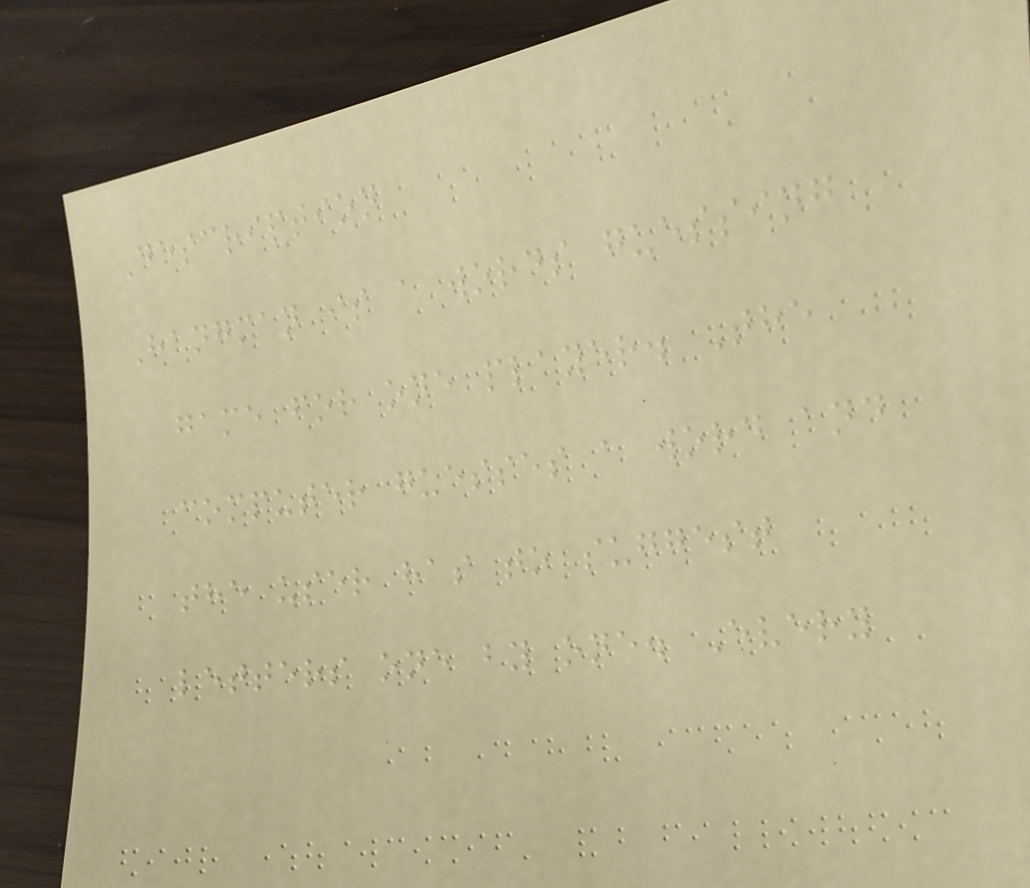Description
Hangman is a words guessing
game for one player. The
computer guesses a word and
the user has to suggest
letters one by one. Every
